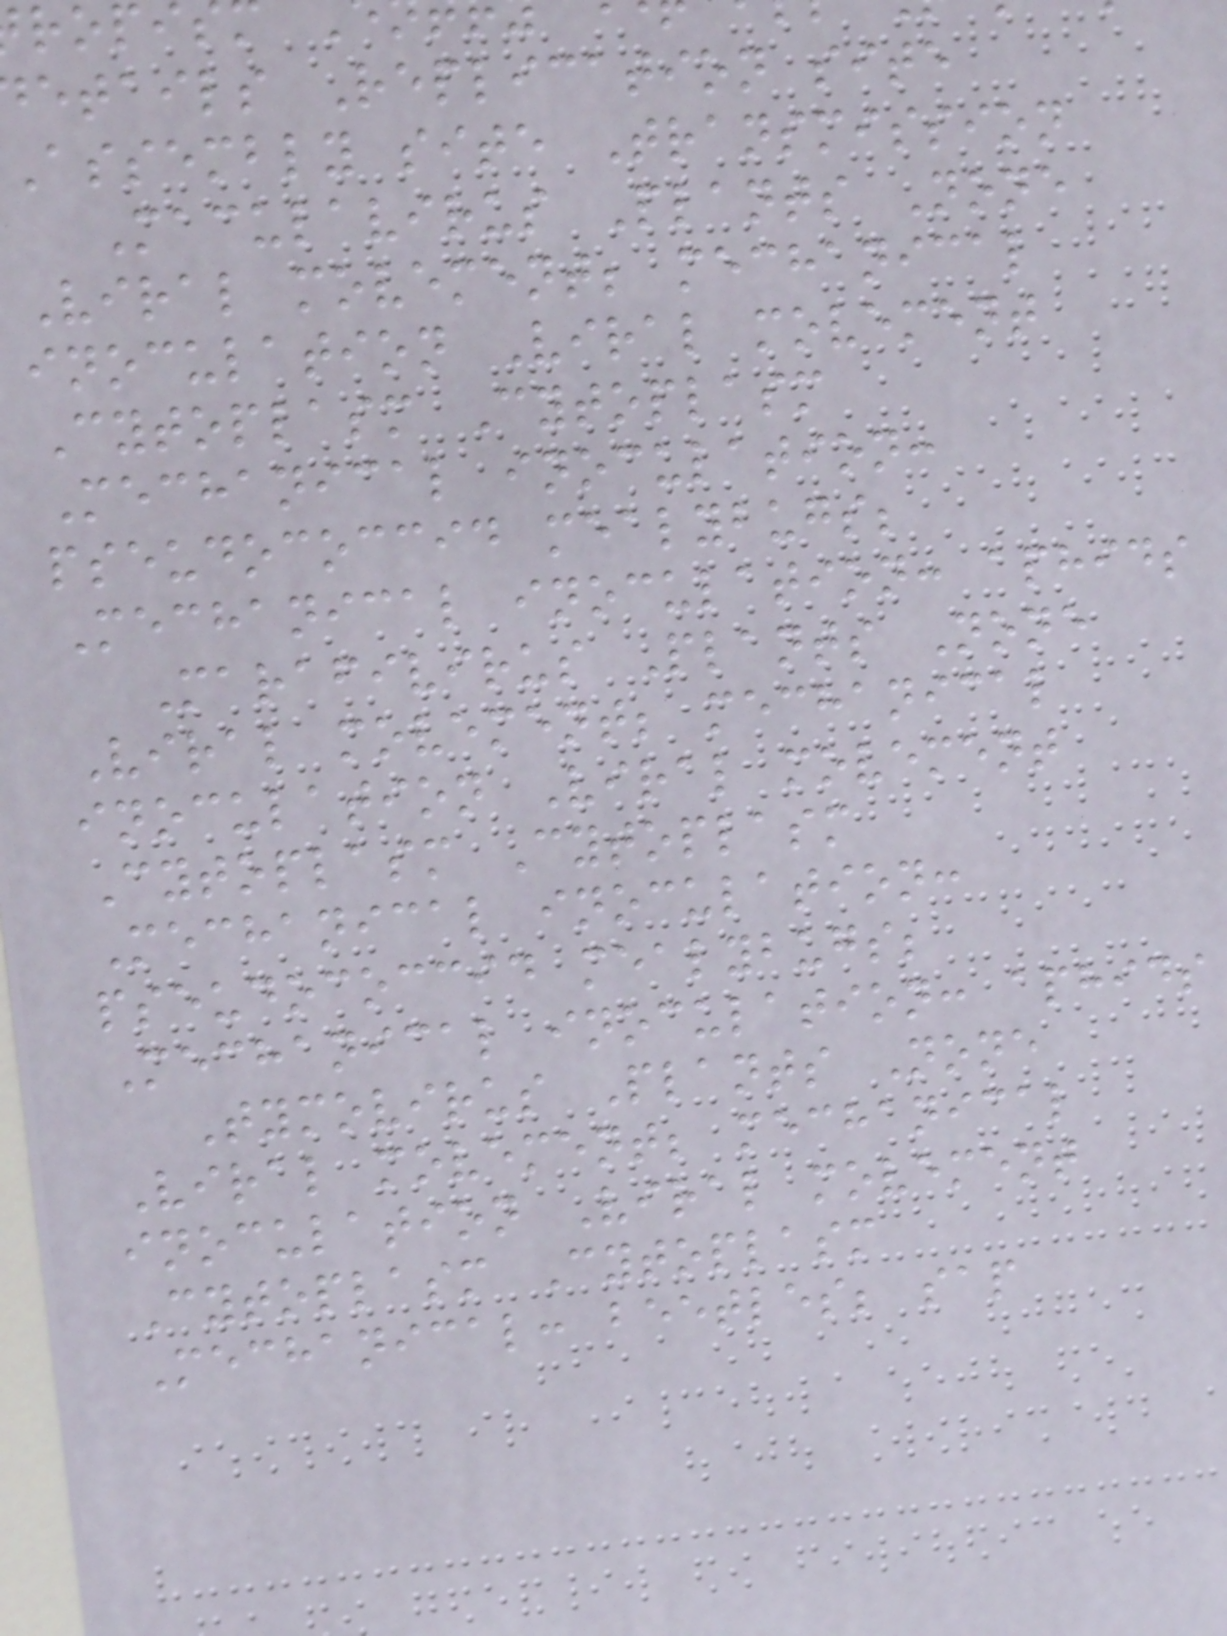etails Replication site
Assembly site Transmission
Maculavirus Plants None
Viral movement; mechanical
inoculation Viral movement
Cytoplasm Cytoplasm
Mechanical inoculation:
pseudococcid mealybugs;
Mechanical inoculation: aphids
Marafivirus Plants None
Viral movement; mechanical
inoculation Viral movement
Cytoplasm Cytoplasm
Mechanical inoculation:
pseudococcid mealybugs;
Mechanical inoculation: aphids
Tymovirus Plants None
Viral movement; mechanical
inoculation Viral movement
Cytoplasm Cytoplasm
Mechanical: beetles; sap
